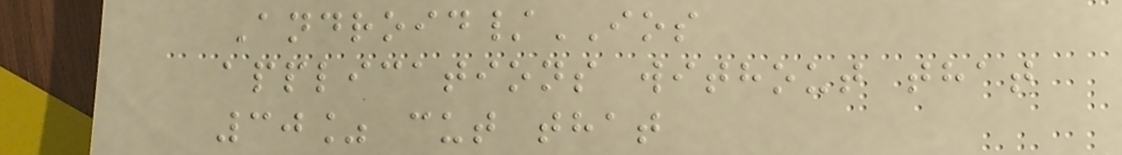Android/IOS
applications without that
30% cut that
